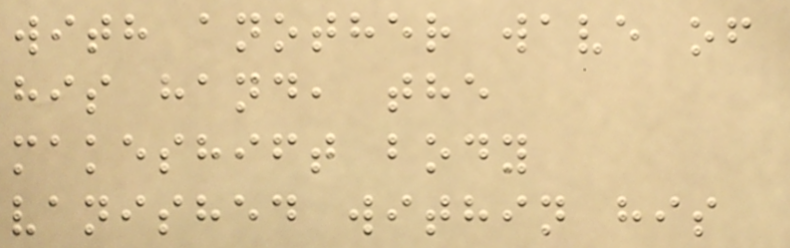with another wave of
his hand, the
makeshift body
vanished within his
